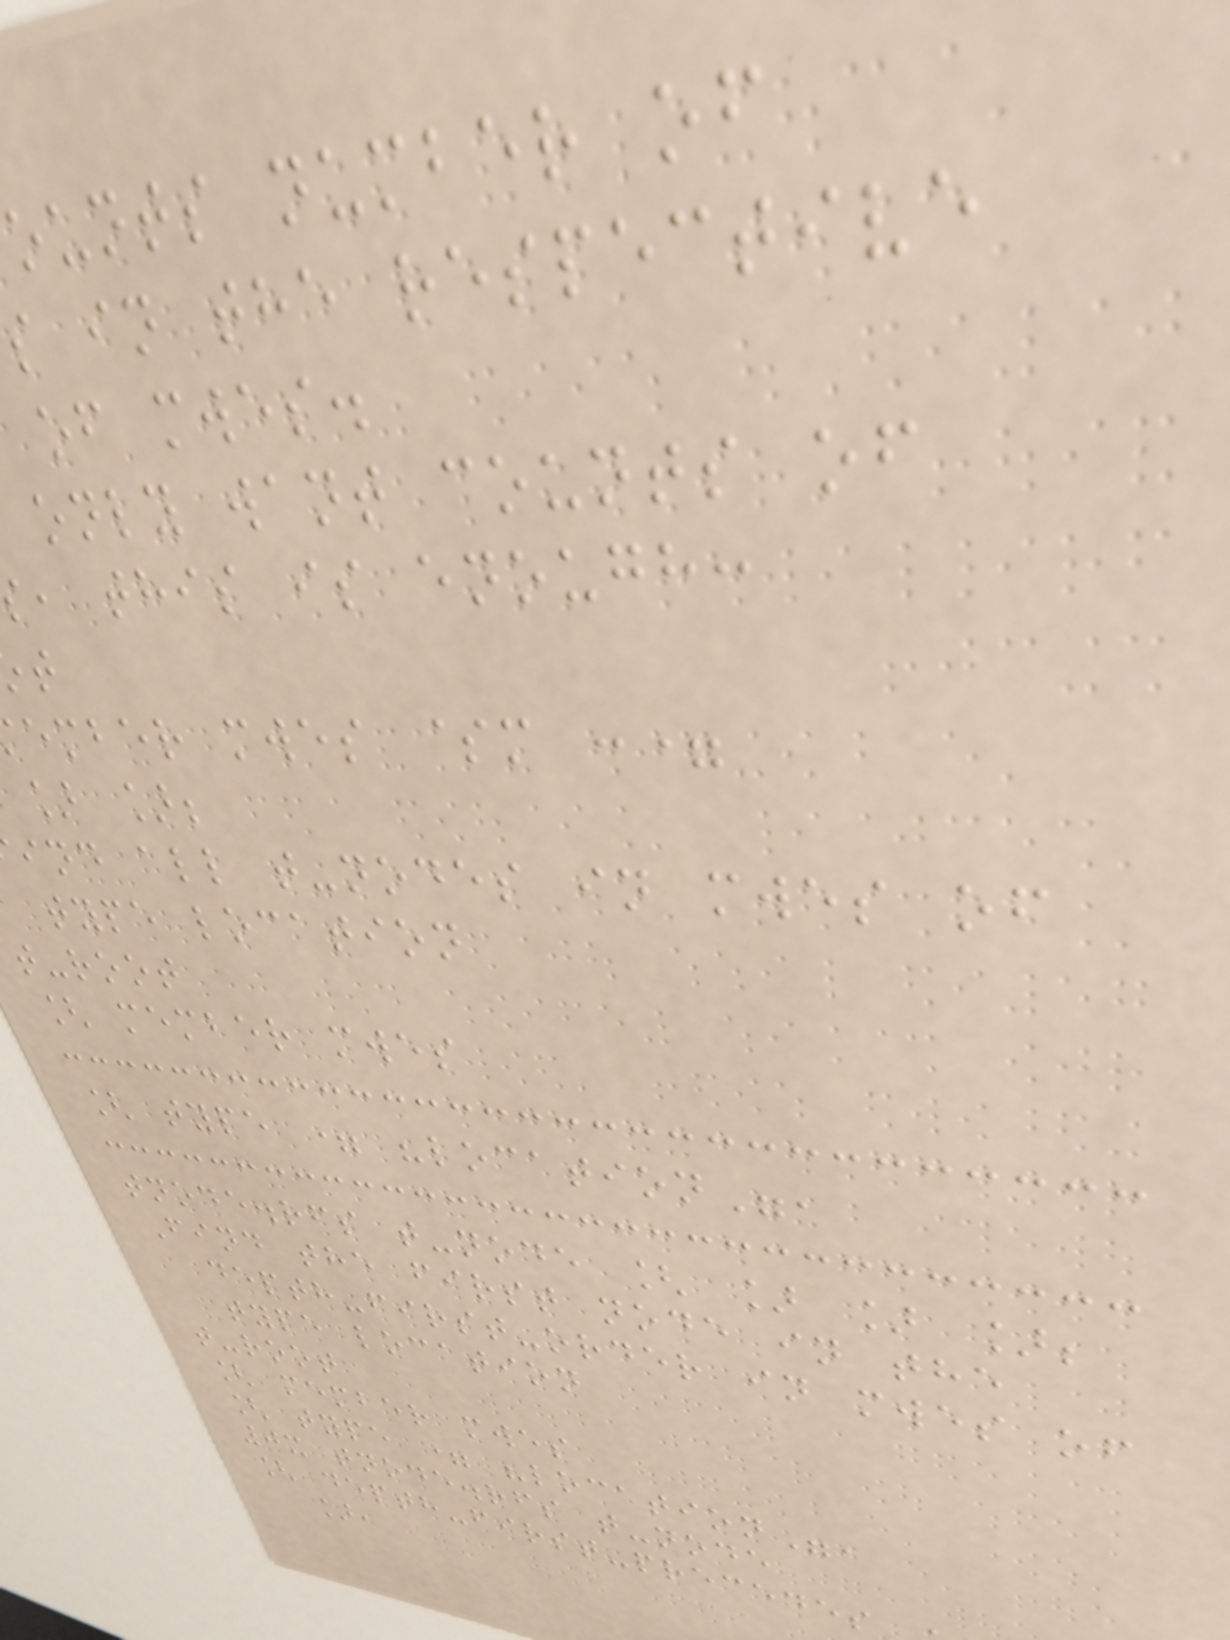ounts number of
s in the respective
of mwes.
only want counts of
, this is enough:
ember mwes $m :=
] ];
ind all t-nodes in mwes of
type location
t-root
[ member mwes
[ type = "location",
tnode.rfs t-node [ ] ] ];
Find the first node in the
depth-first-order in mwes of
type location
t-root
[ member mwes
[ type = "location",
0x tnode.rfs t-node
[ depth-first-precedes
],
